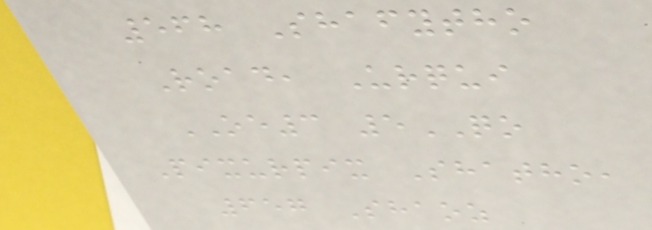568 Shafytho
Road, Urqui
OE3 5QO
Pixurpix Shatho,
657 Shaoz
